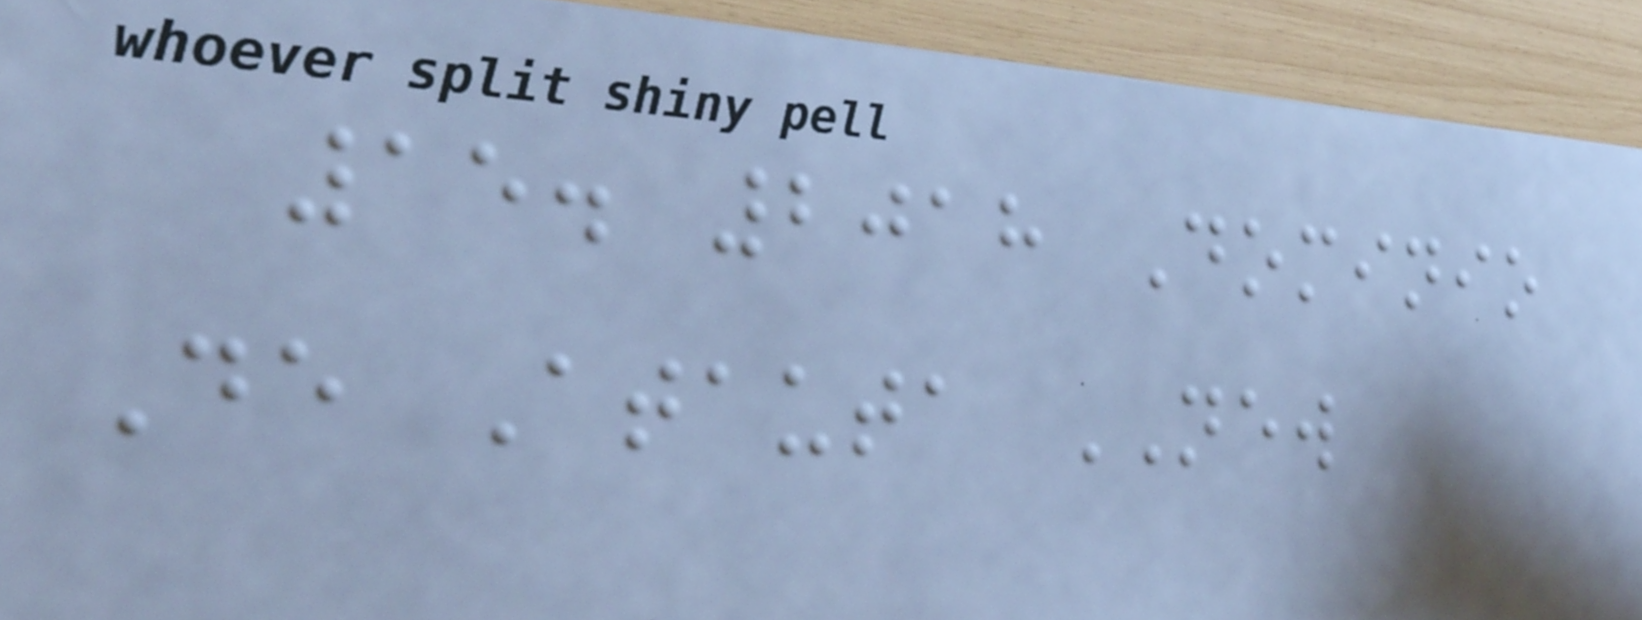15. 2018 Dominio
De Atauta NEW
